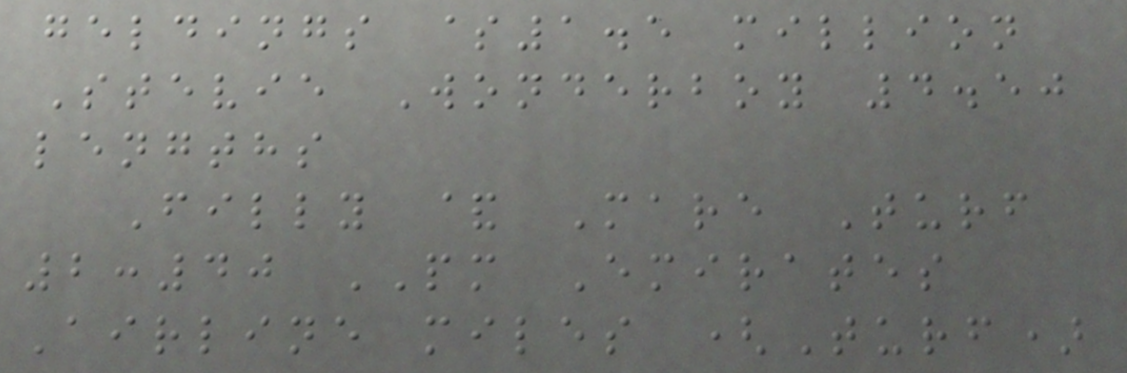geldings $1.5 million
Stevie Wonderboy 4.50
lengths
Filly & Mare Turf
2:40 PM Emirates
Airline miles (Turf)
